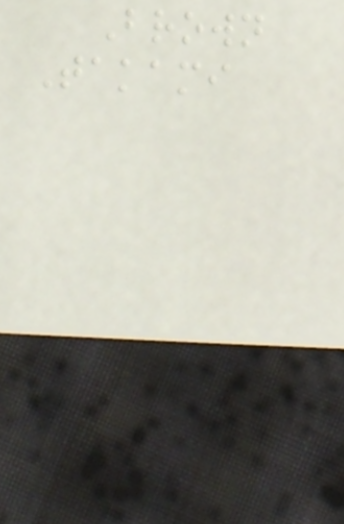Brown
Takami
